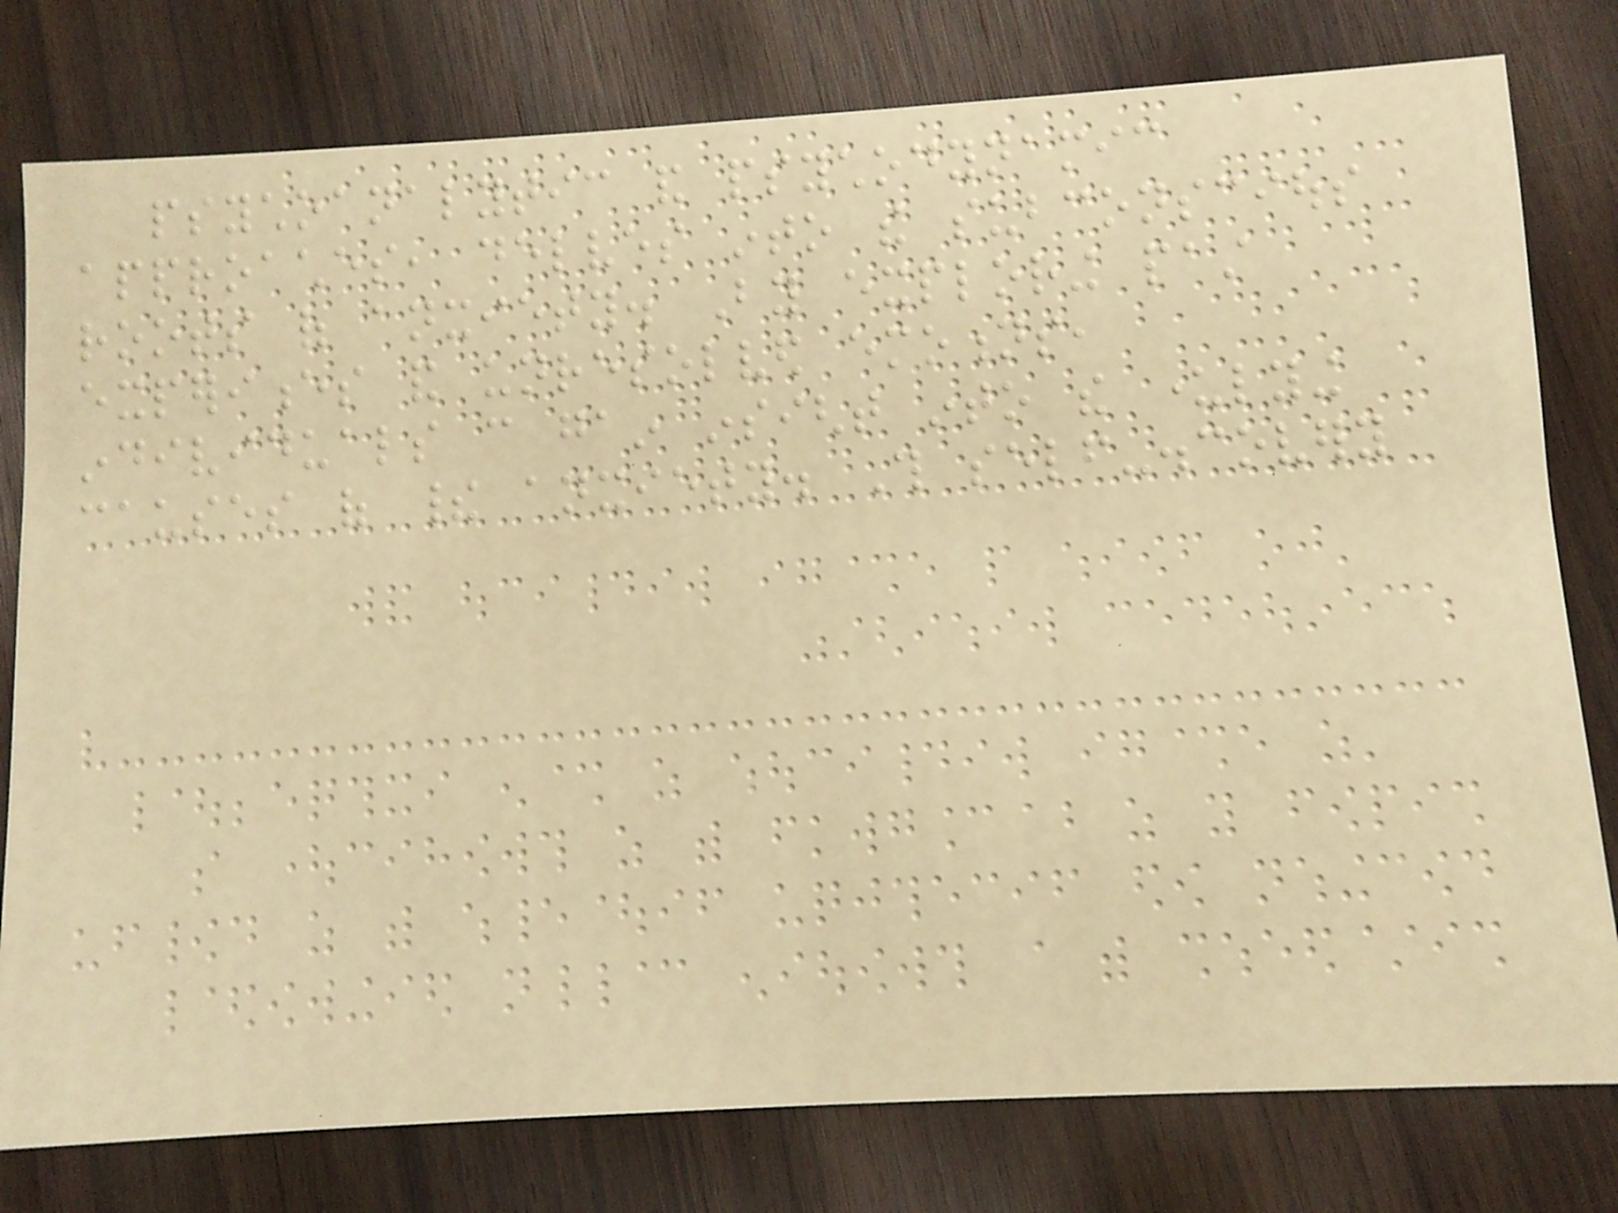psychoanalytic and psychodynamic
approaches, delves into the subconscious
roots of anxiety. By exploring past
experiences and unresolved emotions,
individuals can gain insight into the underlying
causes of their anxiety. This self-discovery
